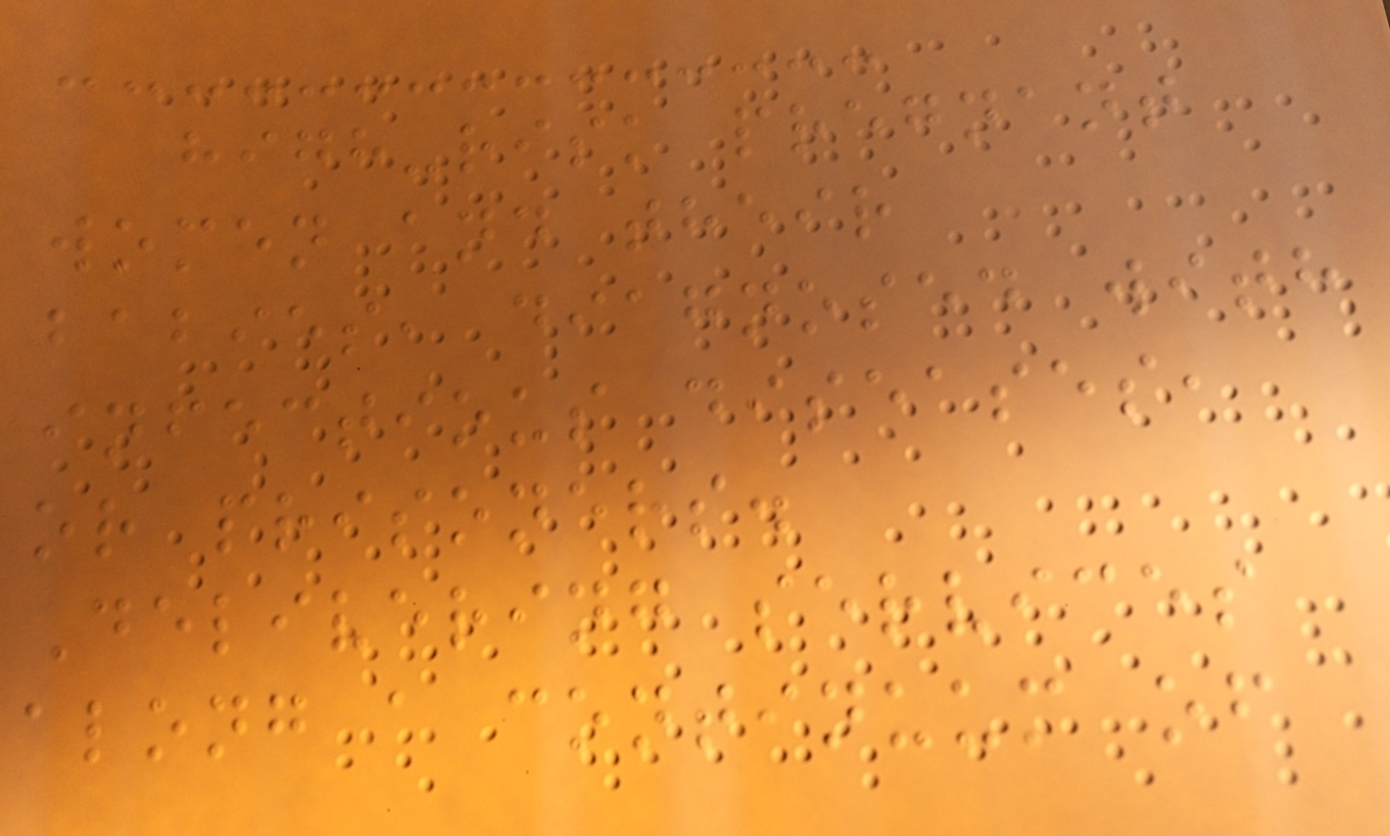high-risk pregnant
women and their
babies, diagnosed with
infectious diseases,
or prisoners.
Delivering services
along a continuum of
